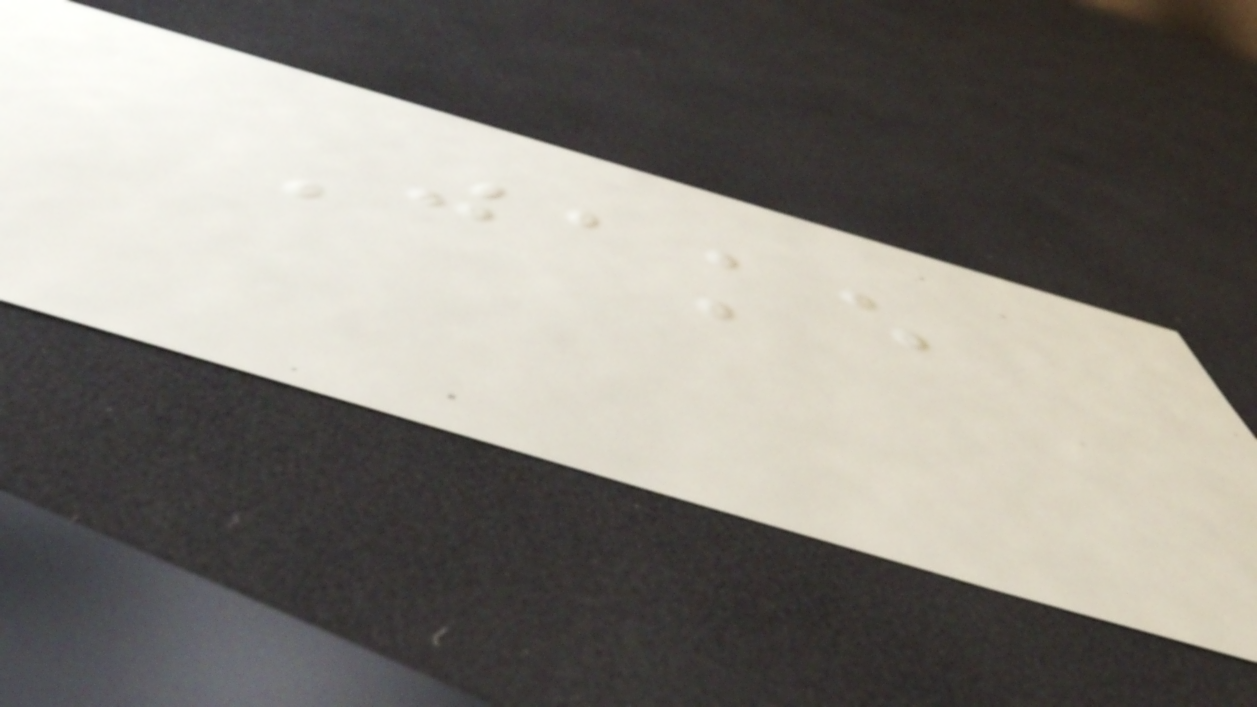Jake
